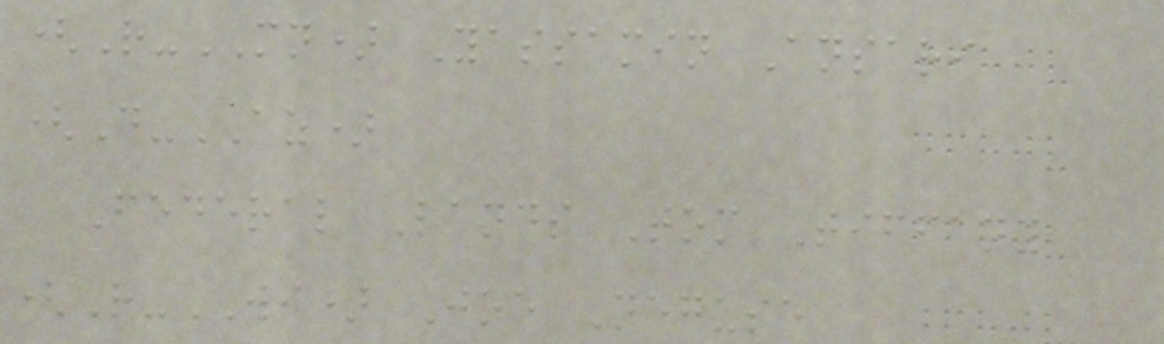(R-MN) Yassamin Ansari
(D-AZ)
Federal Lands Tom Tiffany
(R-WI) Joe Neguse
